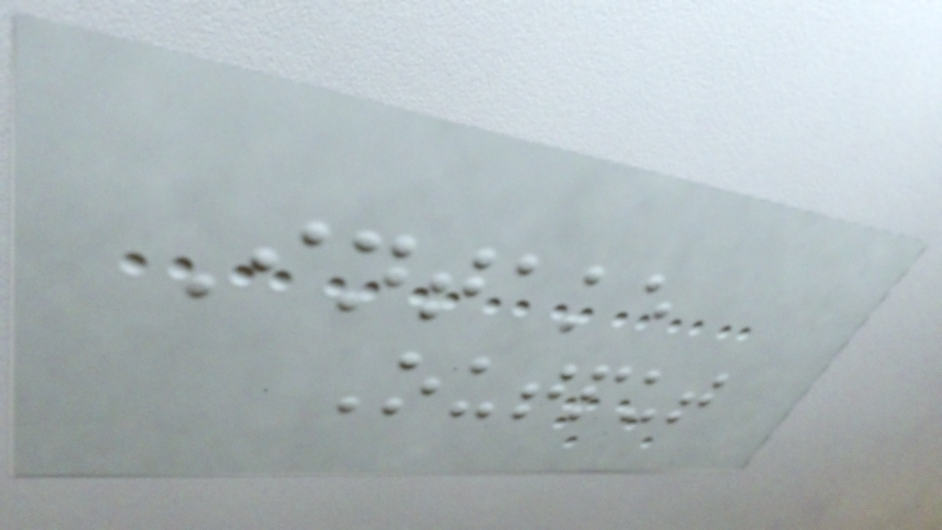Intake
Output
